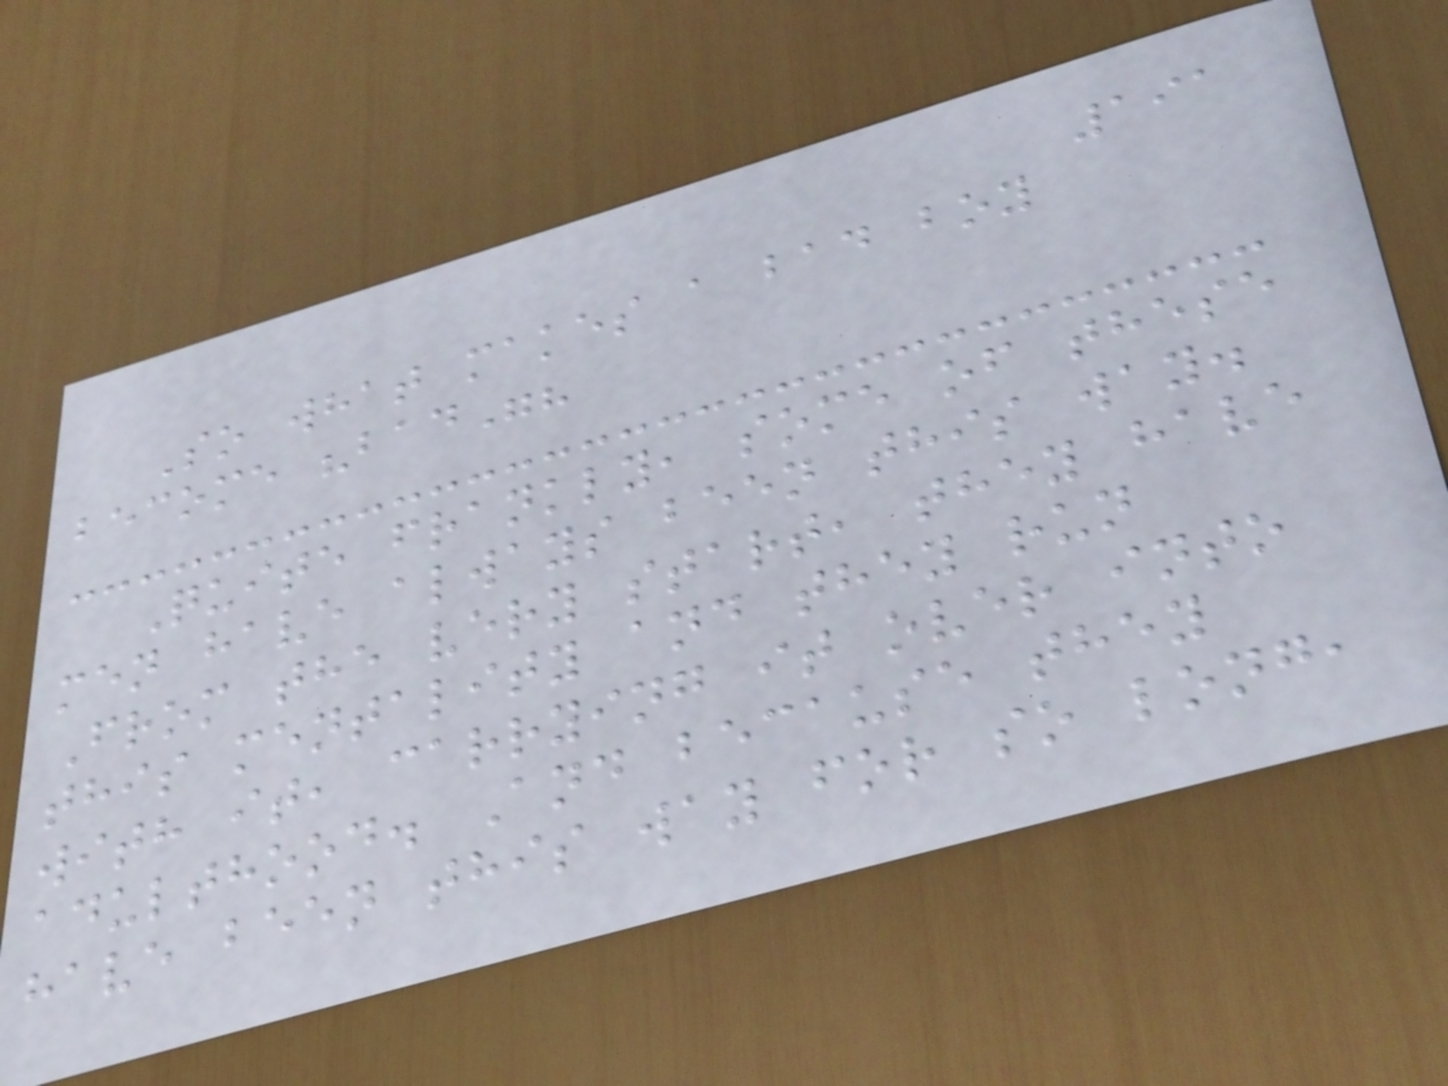191
So what makes a bad boy
become "bad"?
Quite frankly, some of these
men have always been this way.
From the very start, they have
this mentality and they run
with it, carrying it over into
adulthood. And because they
have been this way for so long,
